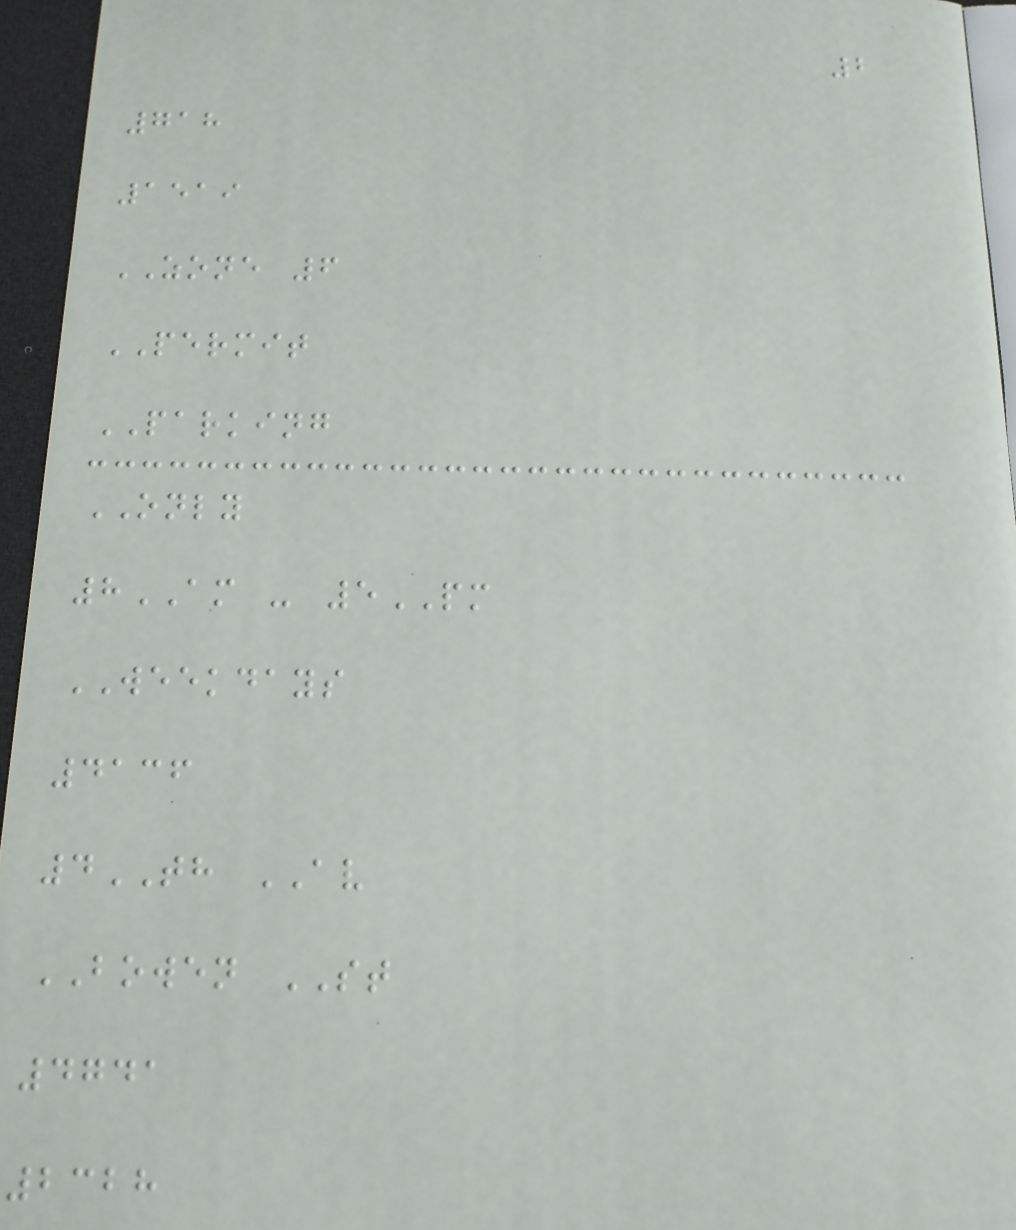2
718
1519
ZONE 6
PERMIT
PARKING
ONLY
8AM - 5PM
WEEKDAYS
4136
4TH AV
BOWEN ST
4741
2328
